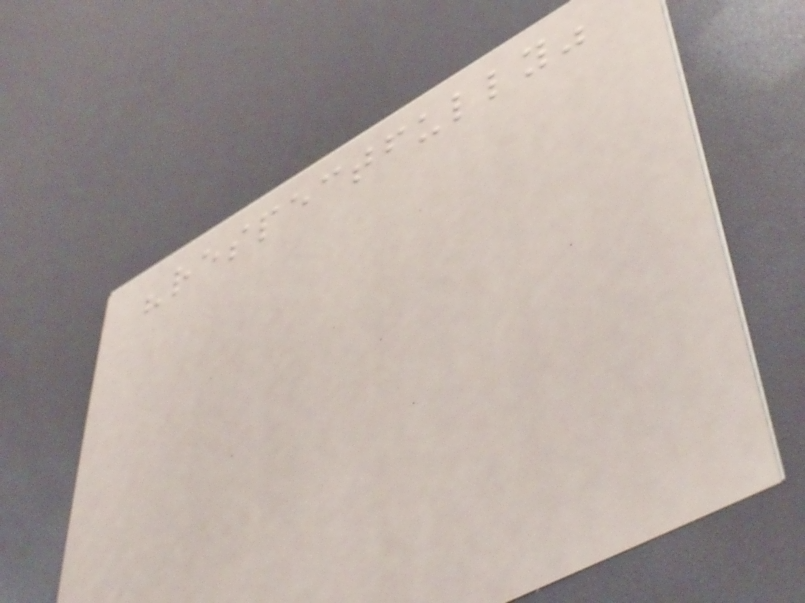"respectfully"
